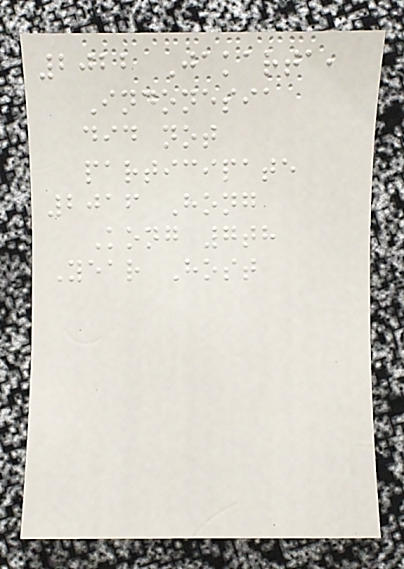2022 Jakarta,
Indonesia
did not
participate
2016 Hong
Kong 7th
Year Host
